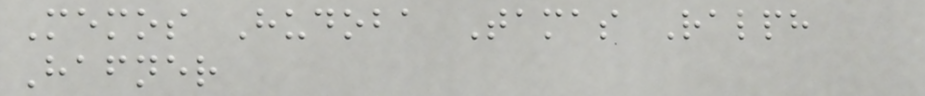Memos Hudoba Tamas Ralph
Hafner
